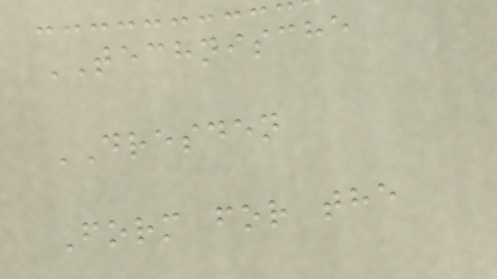TECHNISCHE
DRESDEN
Form for the
